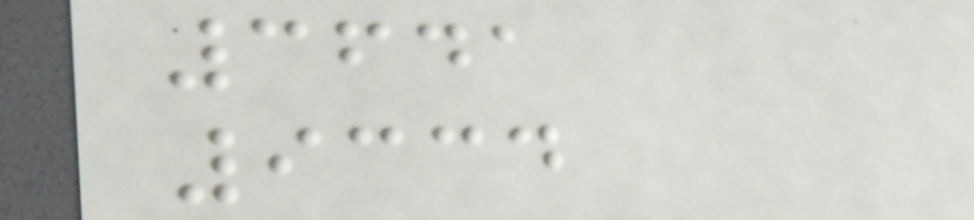3641
9334
